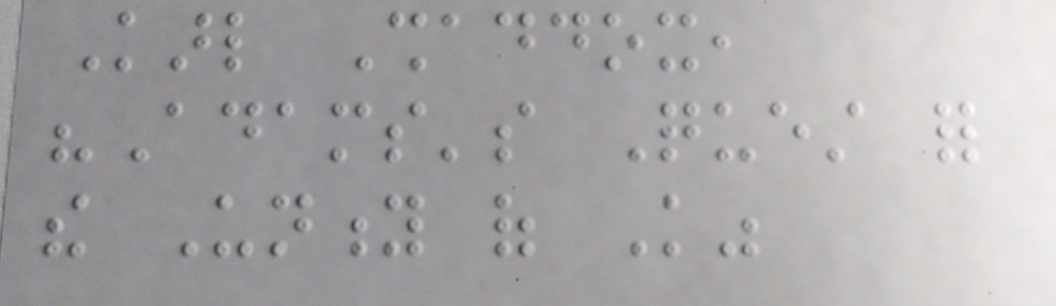Karl Shaddox,
"Adams's Quest for
the Unity of Knowledge"
